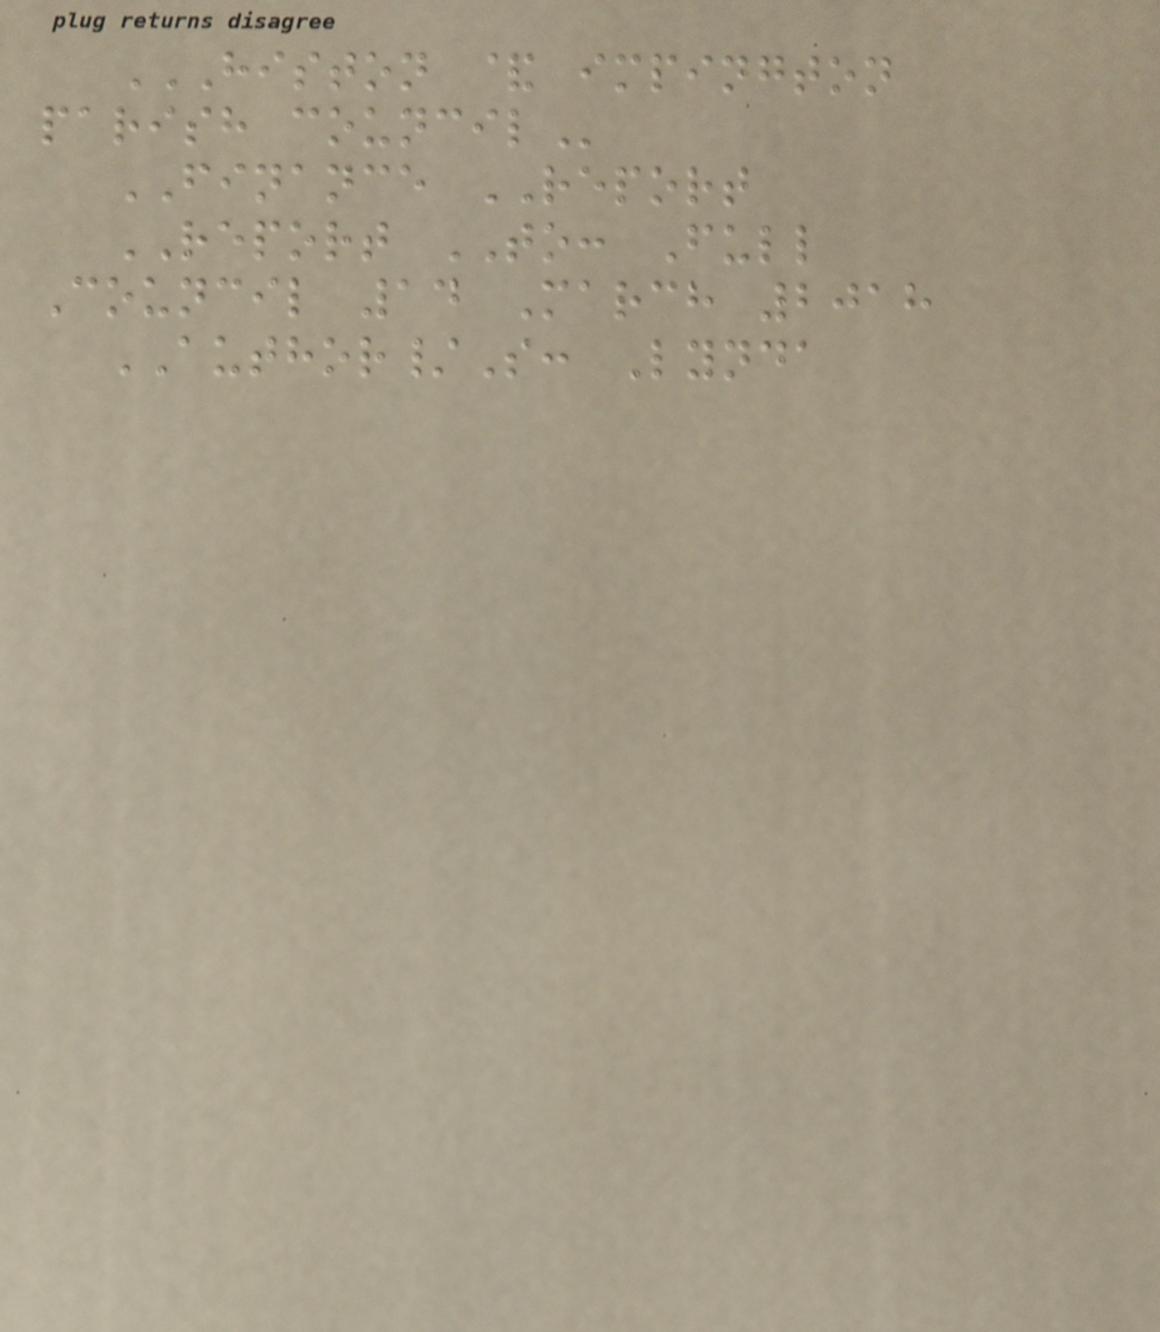HISTON & IMPINGTON
PARISH COUNCIL
FINANCE REPORT
REPORT TO: Full
Council 14 March 2018
AUTHOR/S: Lynda
